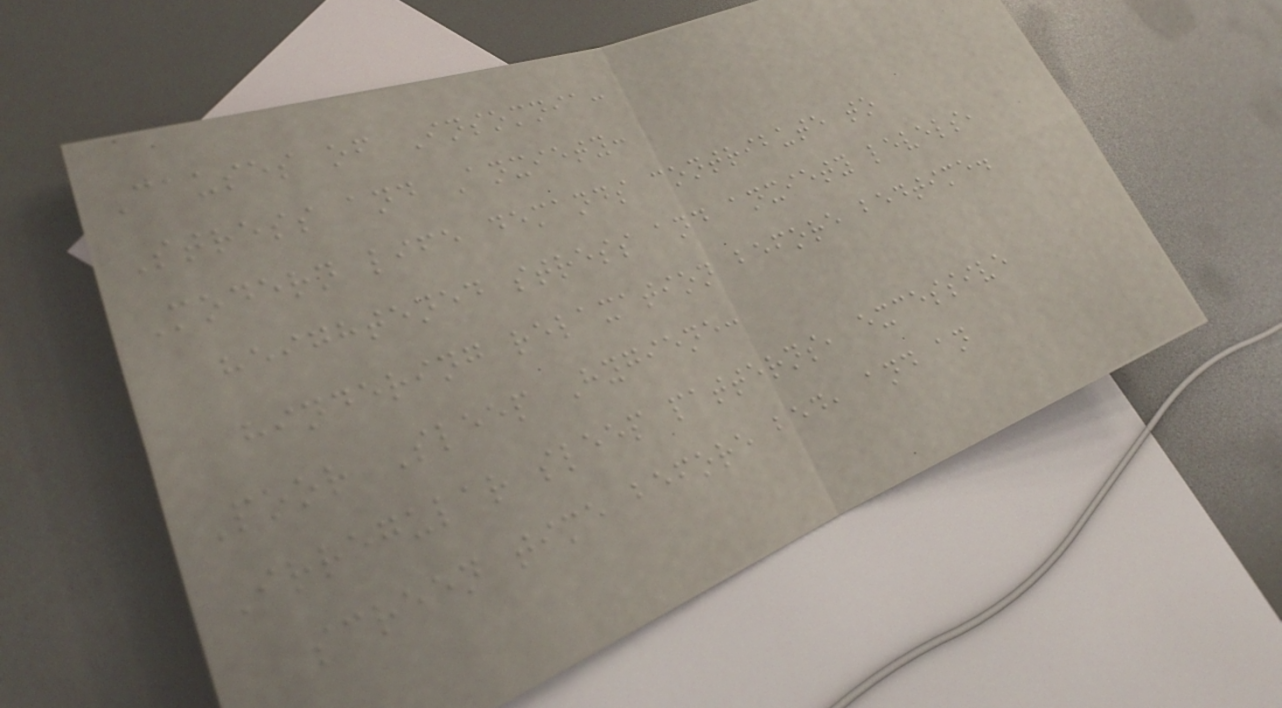Causes of Insomnia:
Stress and Anxiety:
Modern life demands contribute to
heightened stress and anxiety levels,
hindering relaxation before bedtime.
Poor Sleep Hygiene:
Irregular sleep patterns, excessive
screen time before bed, and an
